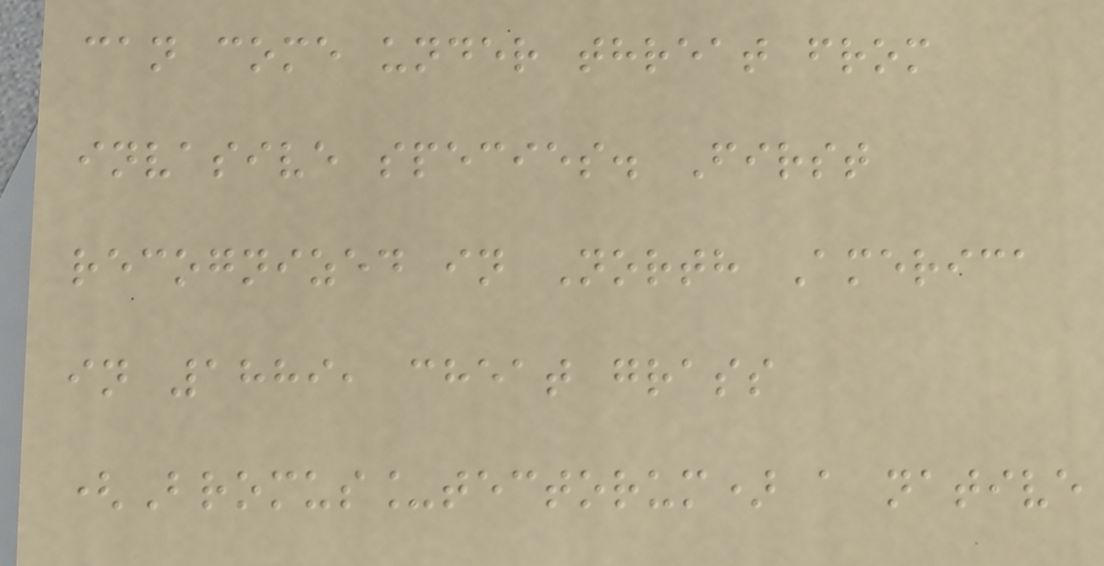can come under threat from
invasive species. First
recognized in North America
in 1889, cheat grass
(Bromus_tectorum) a native
